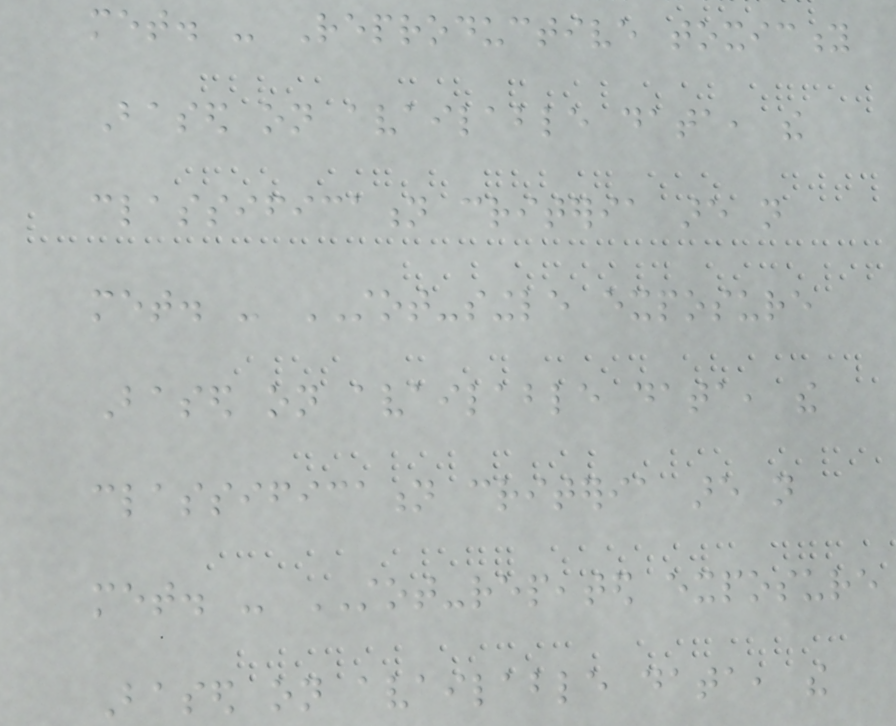met. - Reproductive toxicity
Based on available data, the
classification criteria are not
met. - STOT-single exposure
Based on available data, the
classification criteria are not
met. - STOT-repeated exposure
Based on available data, the
